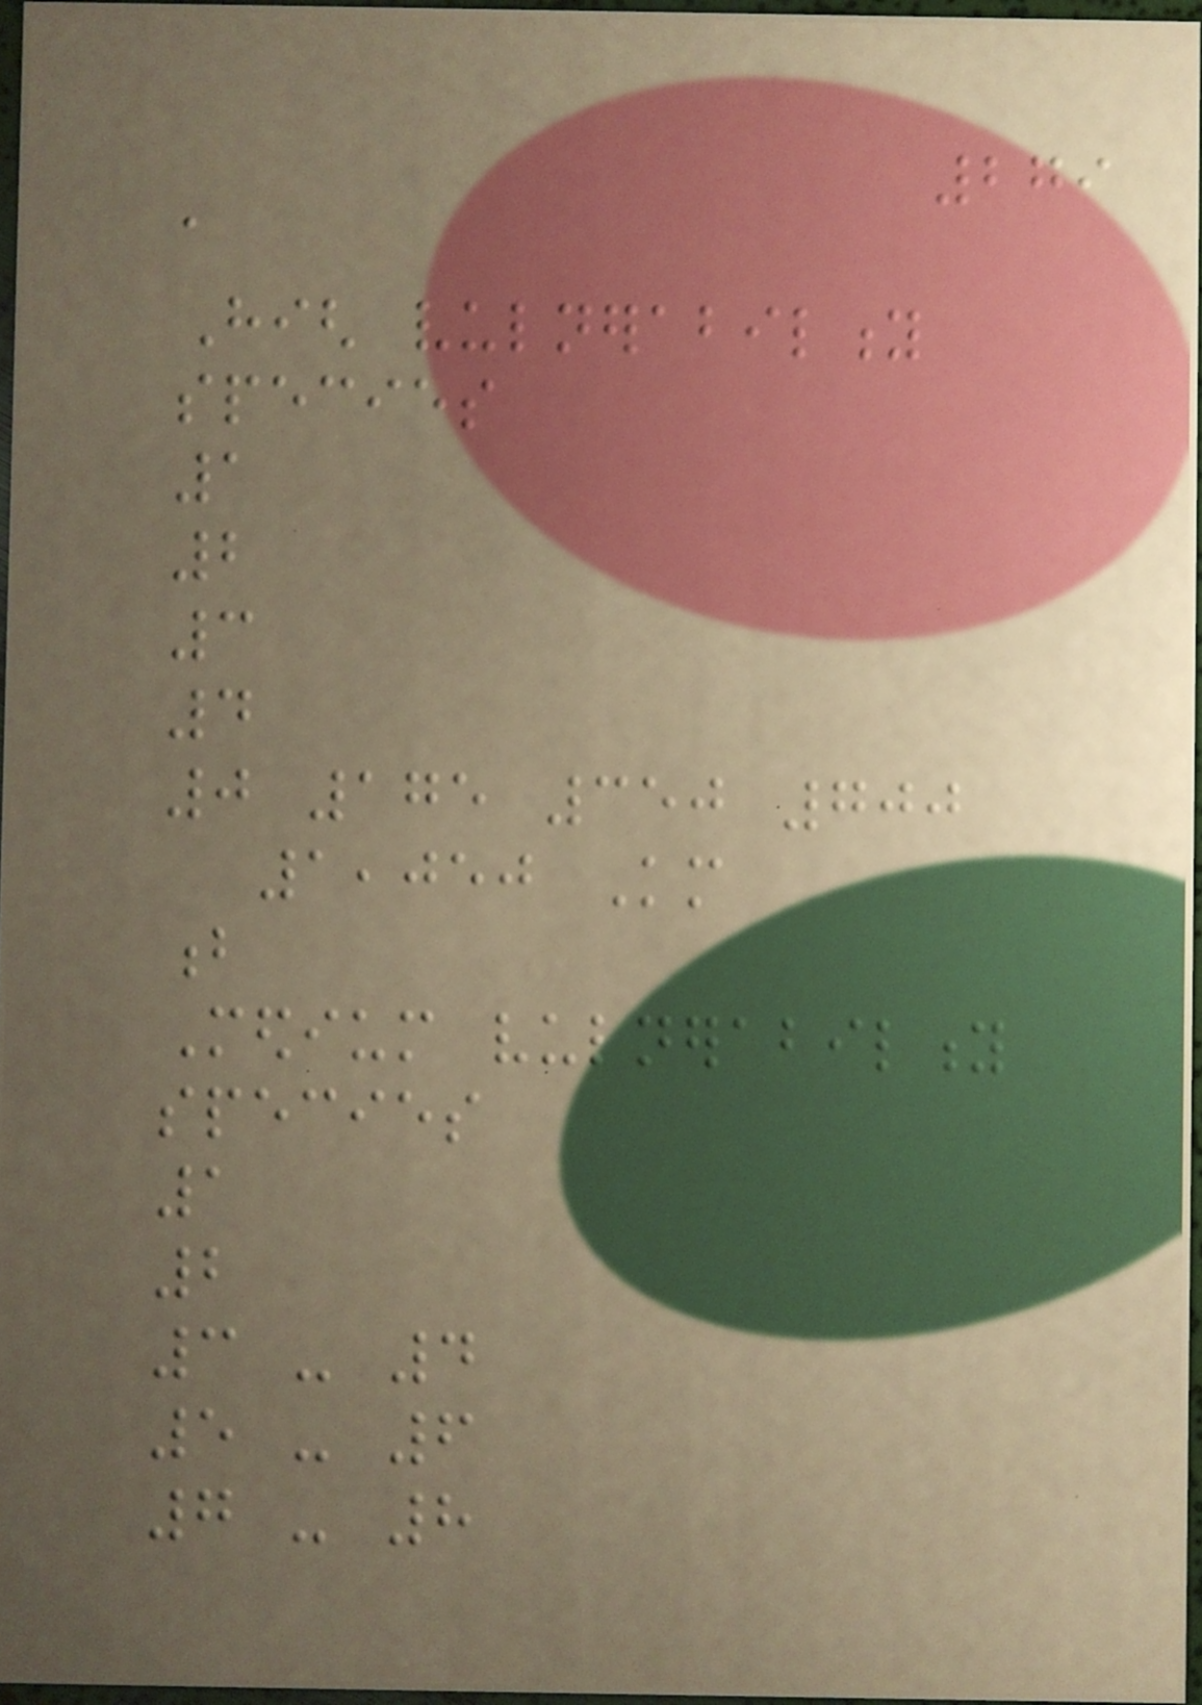279
a
High vulnerability
species
1
2
3
4
0 175 350 700
1,050 Km
b
Medium vulnerability
species
1
2
3 - 4
5 - 6
7 - 8
